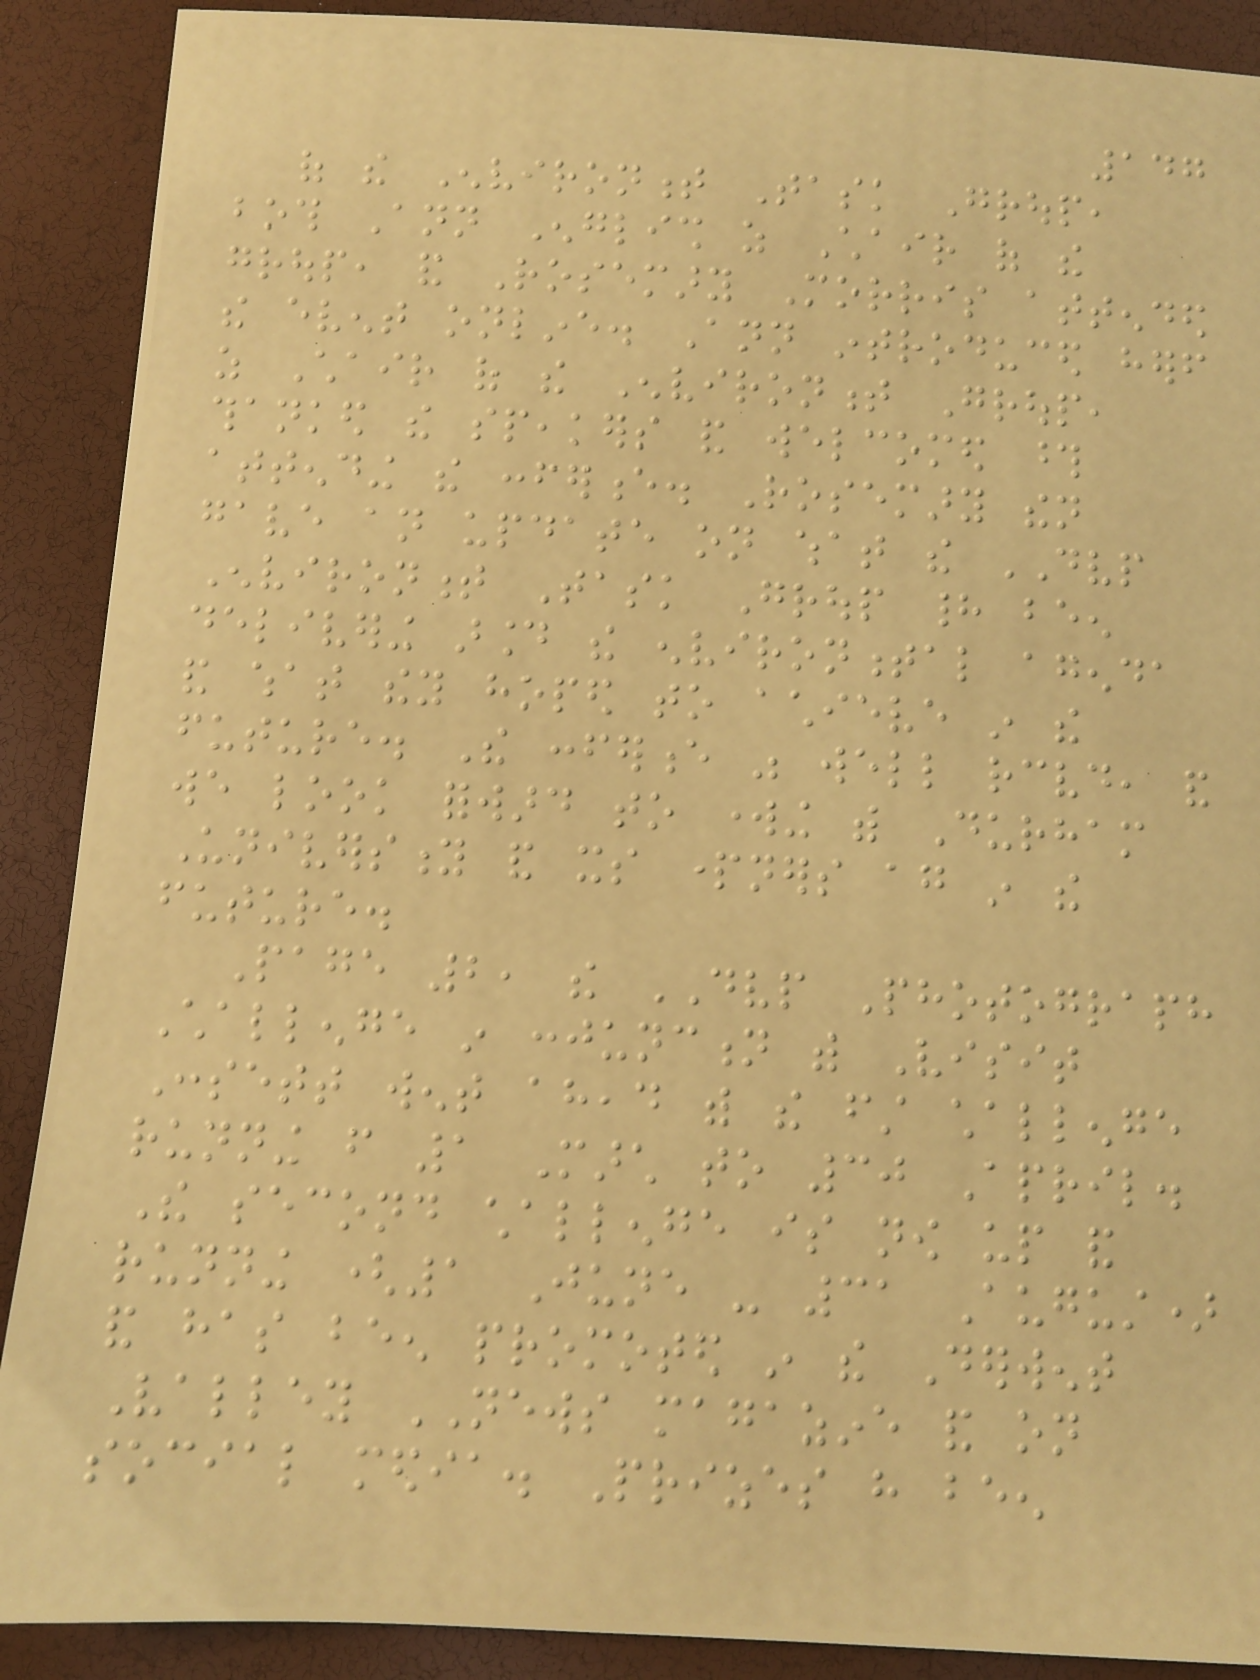147
of the Environment Task Group,
both Ann English as Chair of the
group, and Rosemary Morris attended
the event online. Ann introduced herself
as Chair of the Environment Group,
thanked the speakers and welcomed those
attending the conference. Rosemary then
gave an update on what the DVP
Environment Task Group had been
delivering around the environmental agenda
and what they hoped to achieve in the
future. The conference was well received, and
we look forward to working with Durham
University and its partners again in the
future.
Page 2, the DVP Photograph
Challenge in conjunction with Visit
Consett went ahead with the first challenge
running from 1 March to 30 April.
The second challenge is now up and
running (1 June - 31 August)
and has been promoted in the Derwent
Valley NEWS magazine and on
social media. Prizes have been
